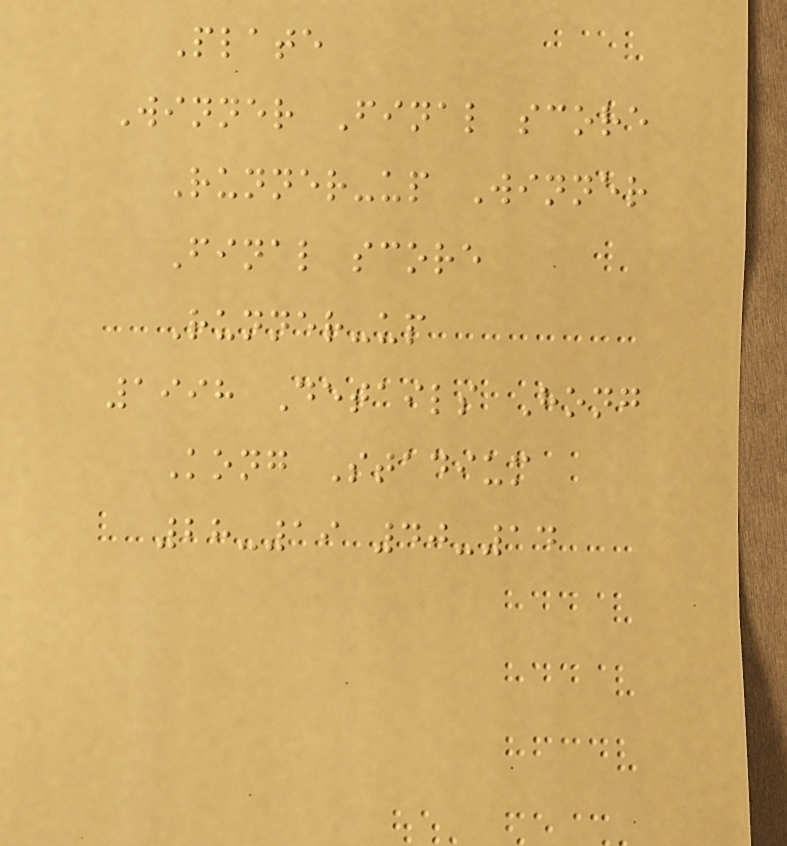Plate
Winner Final score
Runner-up Winner
Final score
Runner-up
1998 Details Hong
Kong Stadium
28-19 40-14
